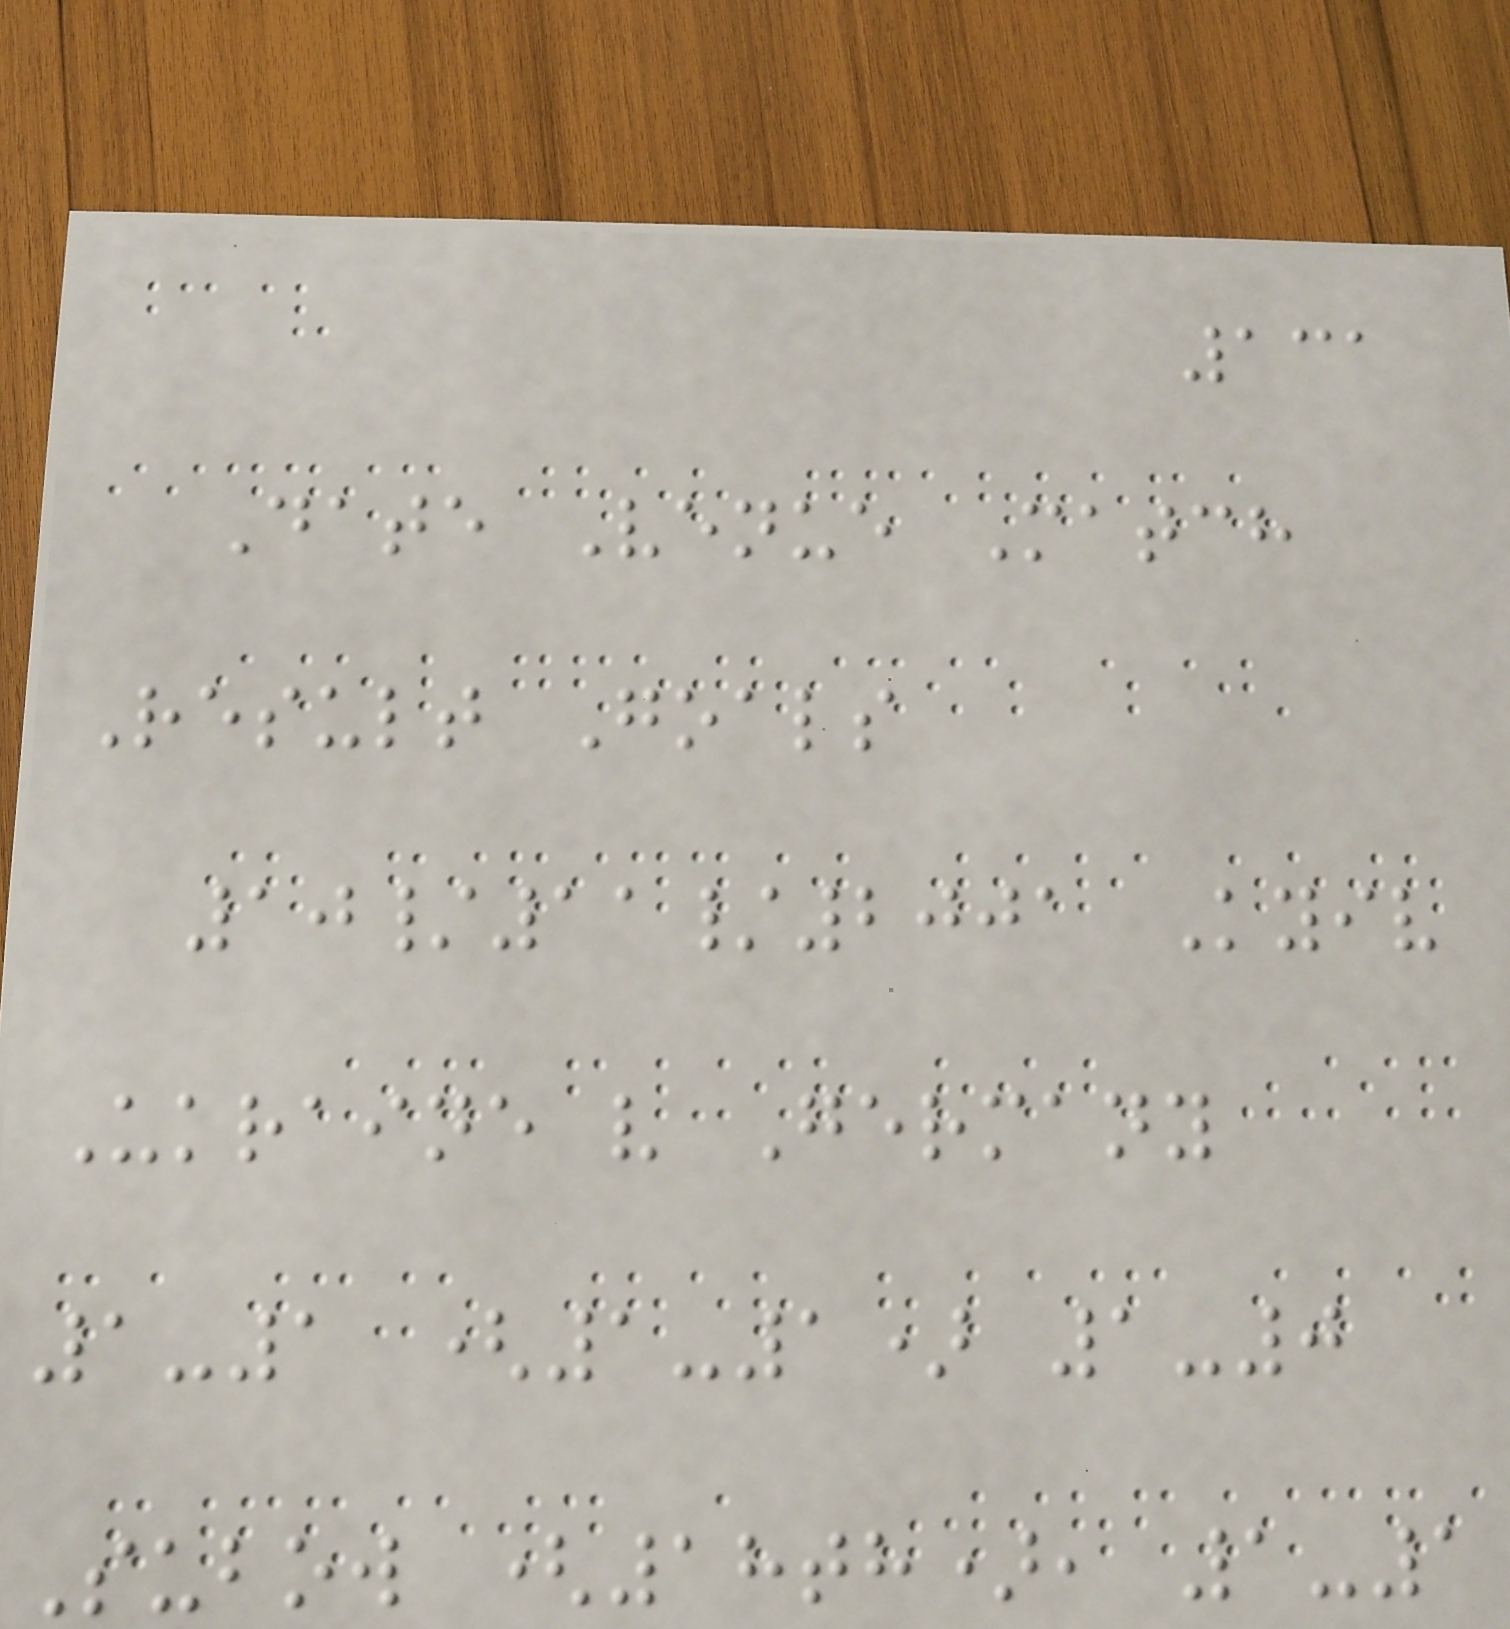131
Date Venue Match
Result Goals
10/11/2001 Kyiv
Ukraine v Germany
1-1 (1-1) 1-0
Subow (18th), 1-1
